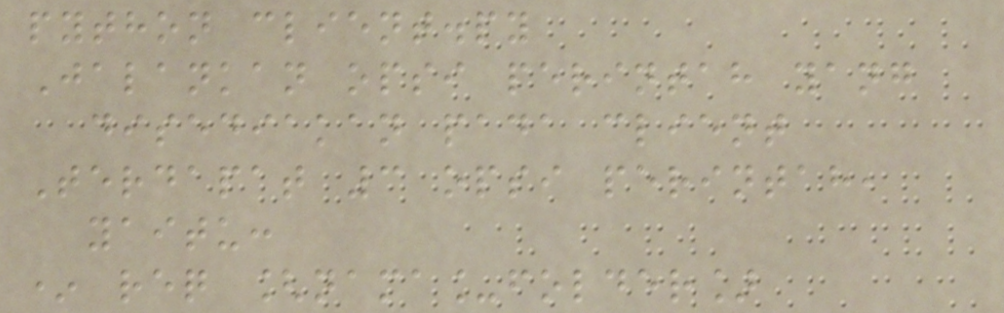python client.py
Jalankan opsi perintah yang
disediakan pada client
Terdapat 3 opsi perintah,
yaitu:
* req [nama_folder]
